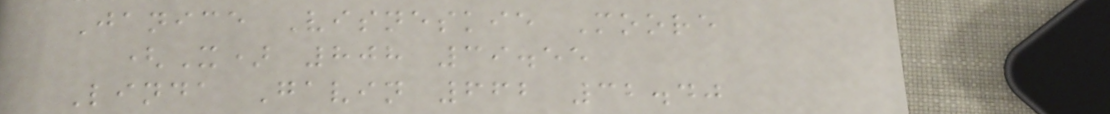Janice Visneskie Moore
(X) 808 39.55
Linda Gavin 662 32.40
